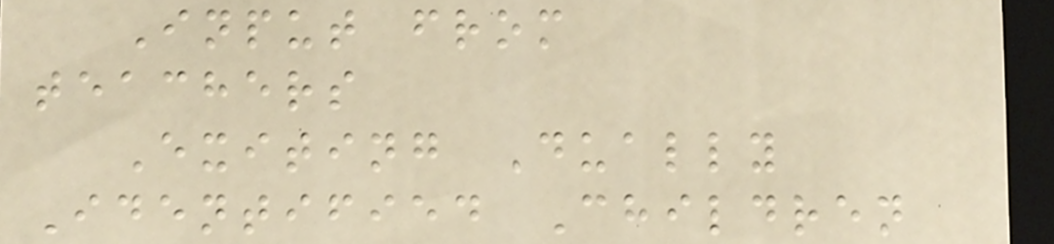Input from
teachers
Exiting Dually
Identified Children
